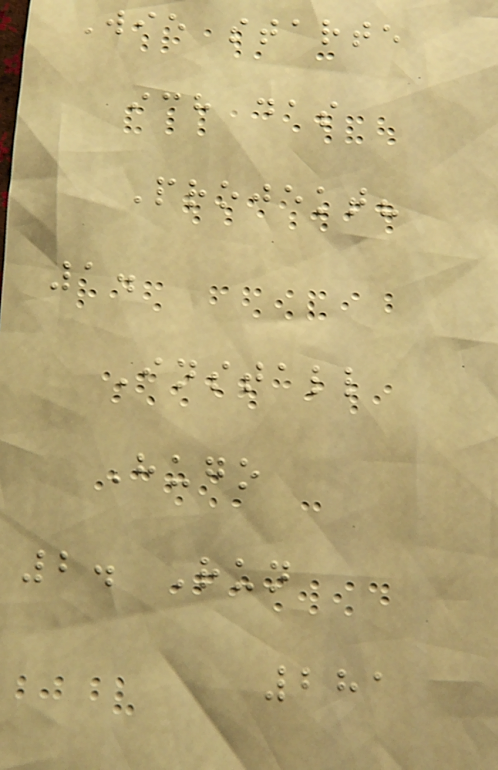Wie starte
ich das
Projekt?
1.
Install
Hugo
2. Run
281
